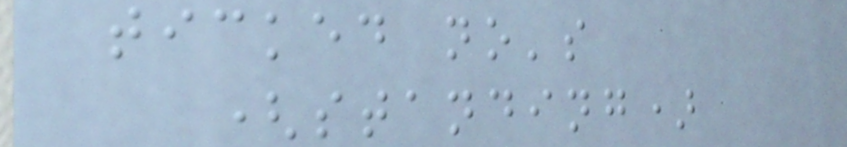ticked no's
(standing)
